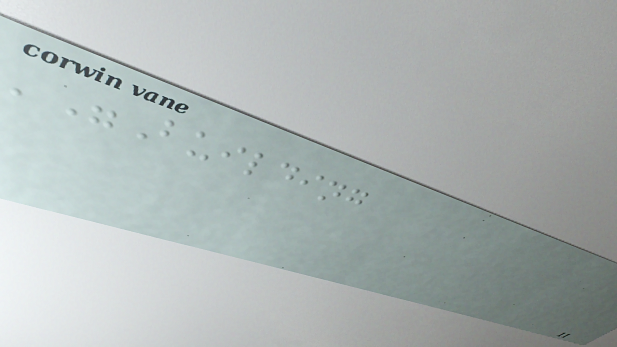'"Building
